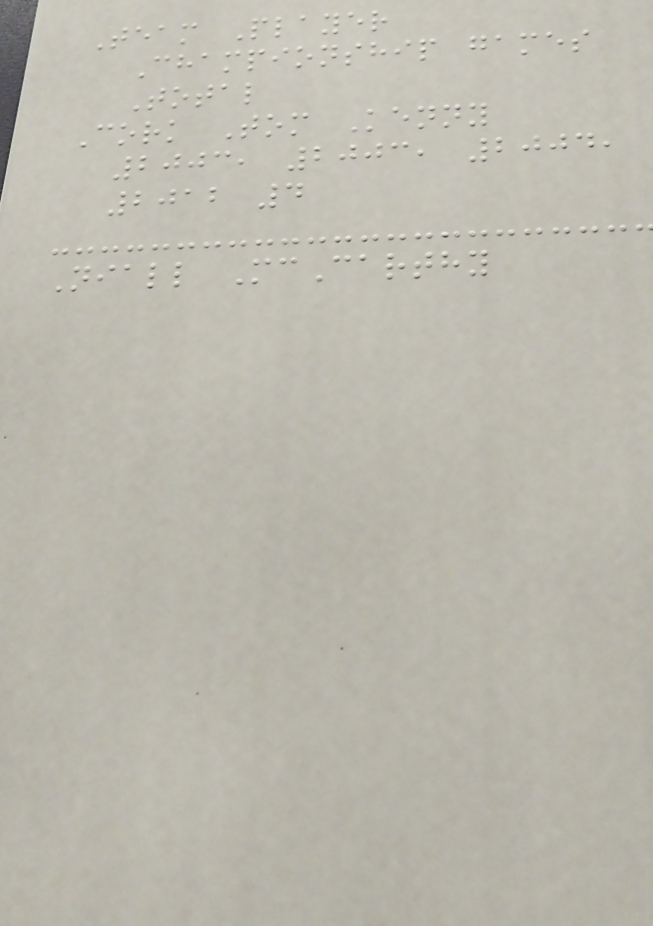Team Player
Championship games
Total
Cork Tom Kenny
2003, 2003, 2004,
2012 4
Niall McCarthy
